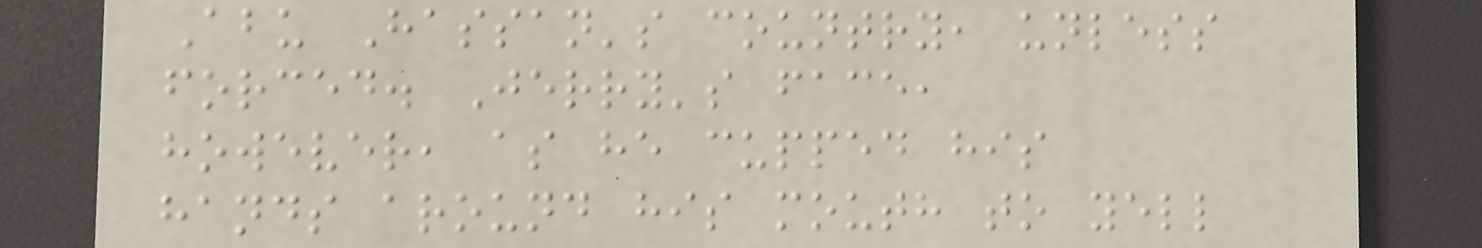Abu Hassan's country, unless
forced. Jerry's face,
however, as he cupped his
hands around his mouth to yell
